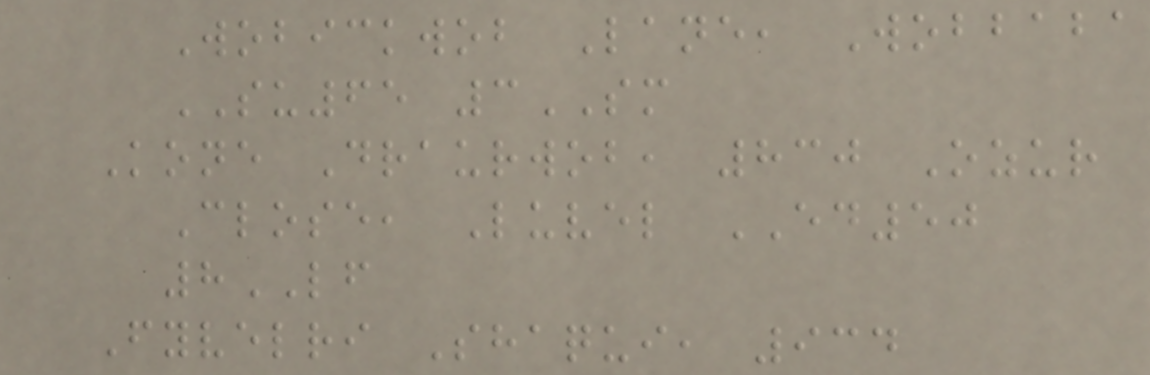Wobickwob Lane, Wobbaba
SU65 3SM
Kone Draurwob, 830 Ozur
Close, Luvel ED50
8LF
Fyvelri Shaqui, 934
